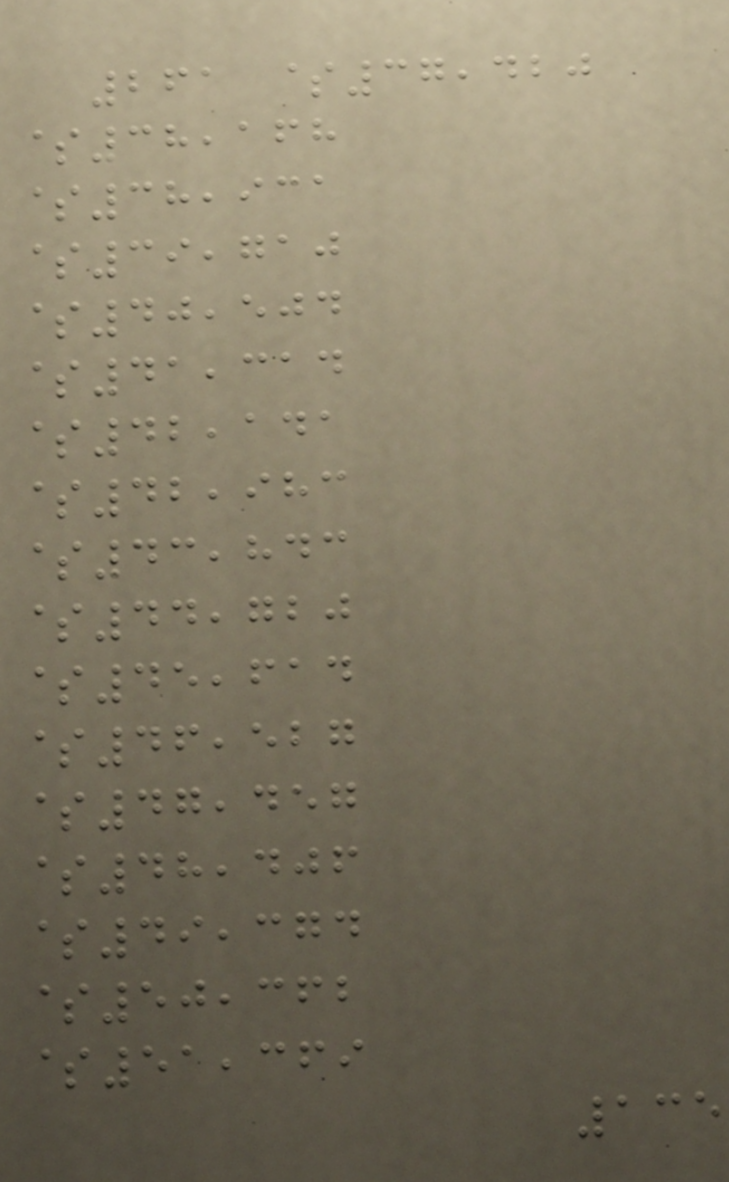261 $37,420
$38,168
$38,931
$39,710
$40,504
$41,314
$42,141
$42,983
$43,843
$44,720
$45,614
$46,527
$47,457
$48,406
$49,374
$50,362
$51,369
135
